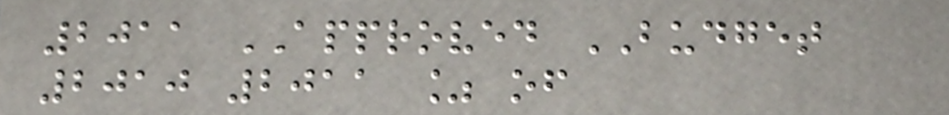2011 APPROVED BUDGET
2010 2011 % of
